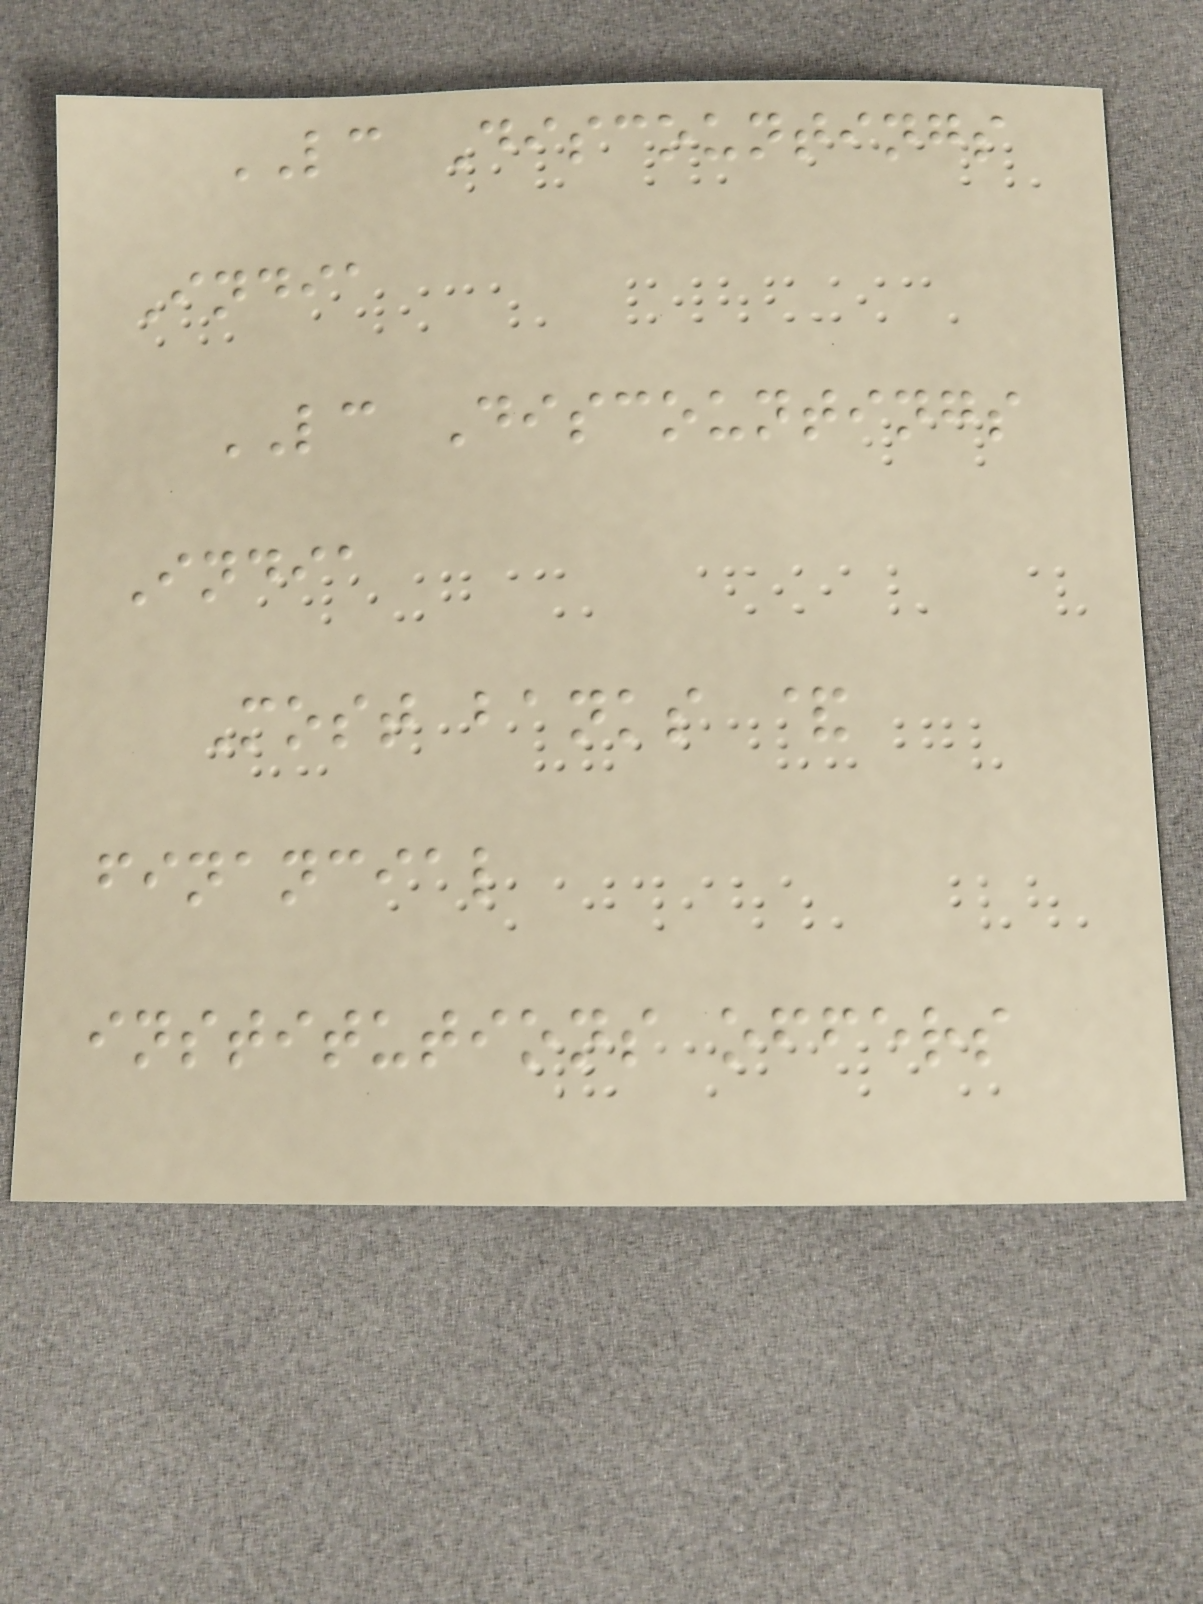LC Discountings
India
LC Discountings
India
Most banks &
financial
institutions offers
